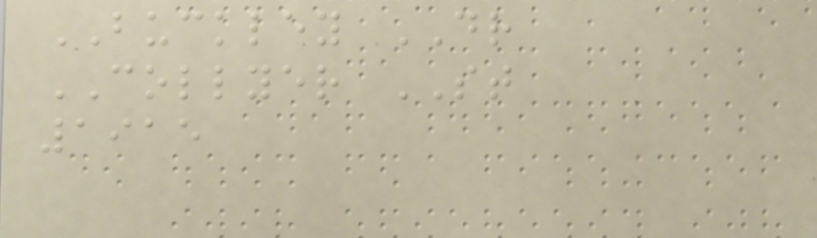BUCKLEY DR
COLLYER ST
1915
